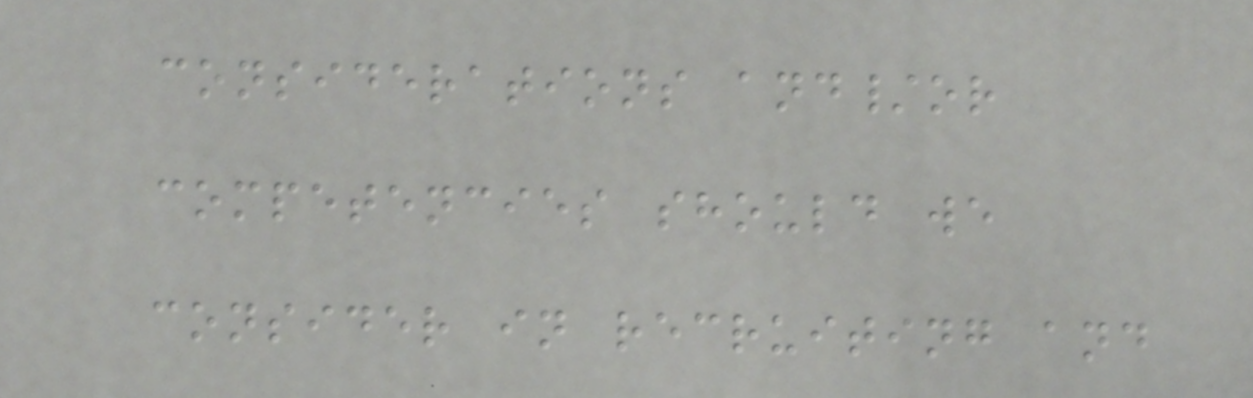considerations and/or
competencies should we
consider in recruiting and
